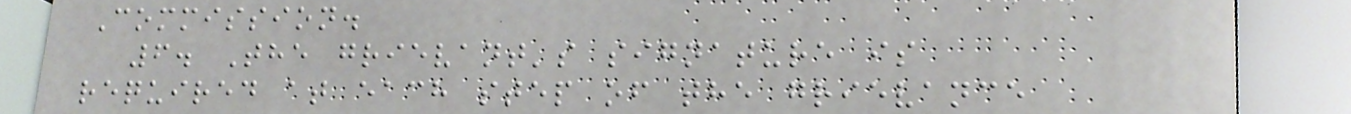Commission.
6. The grievant's signature is
required at each step of the grievance
